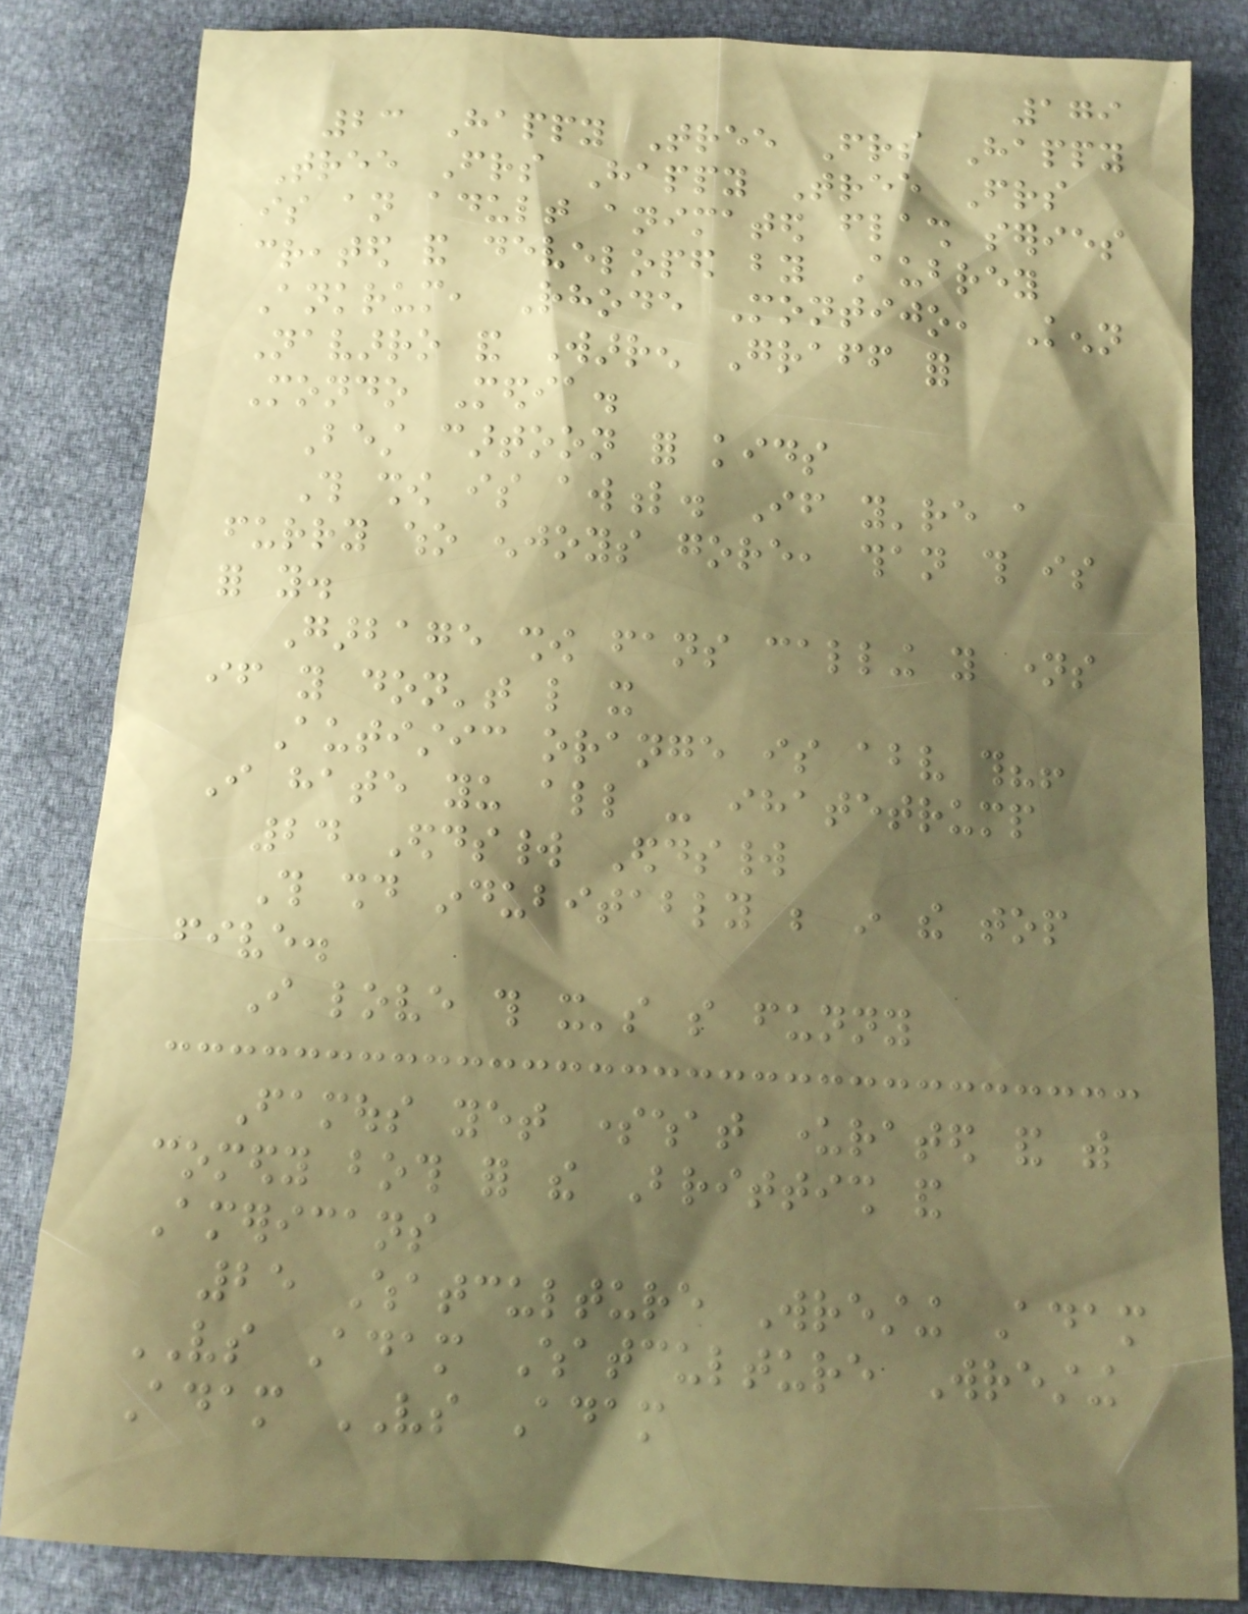179
23 Happy Tree Friends Happy
Tree Friends Happy Tree Friends
is an adult animated flash series
created and developed by Aubrey
Ankrum, Rhode Montijo, Kenn
Navarro and Warren Graff for
Mondo Media.
Best cartoon for kids
This show is awful. If you're a
furry who enjoys gore, than this is
for you.
Garbage show fans calling you names
if you don't like it
Autistic orange is above this?!
I hate yu all - ihatetrump
24 Eddsworld Eddsworld
This should indubitably be in the top
five.
I love this it's so funny
Famous yet somewhat underrated and with
comedy both for the Brittish and
Americans
25 Whatculture Wresting Adam
VS Adam Whatculture Wresting
Adam VS Adam
